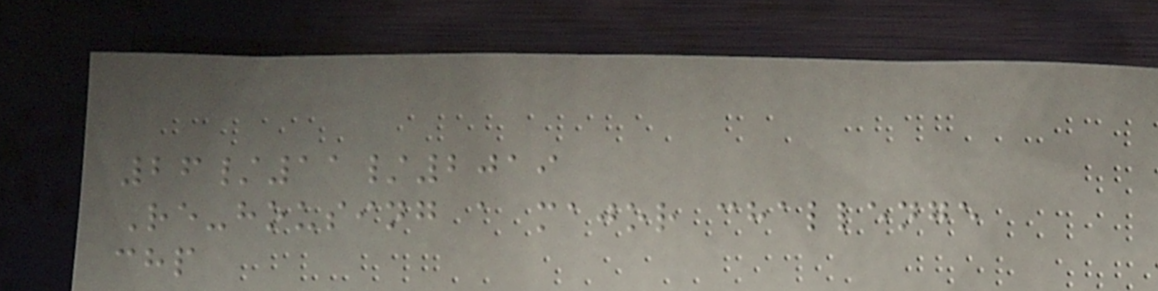26/11/2019
Re-housing a major challenge
chp
